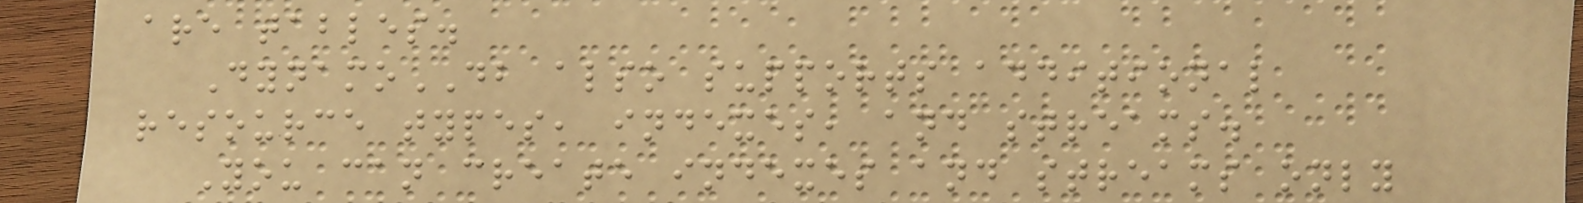are tables.
DynamoDB also supports additional
resource types, indexes, and streams.
You can create indexes and streams only
